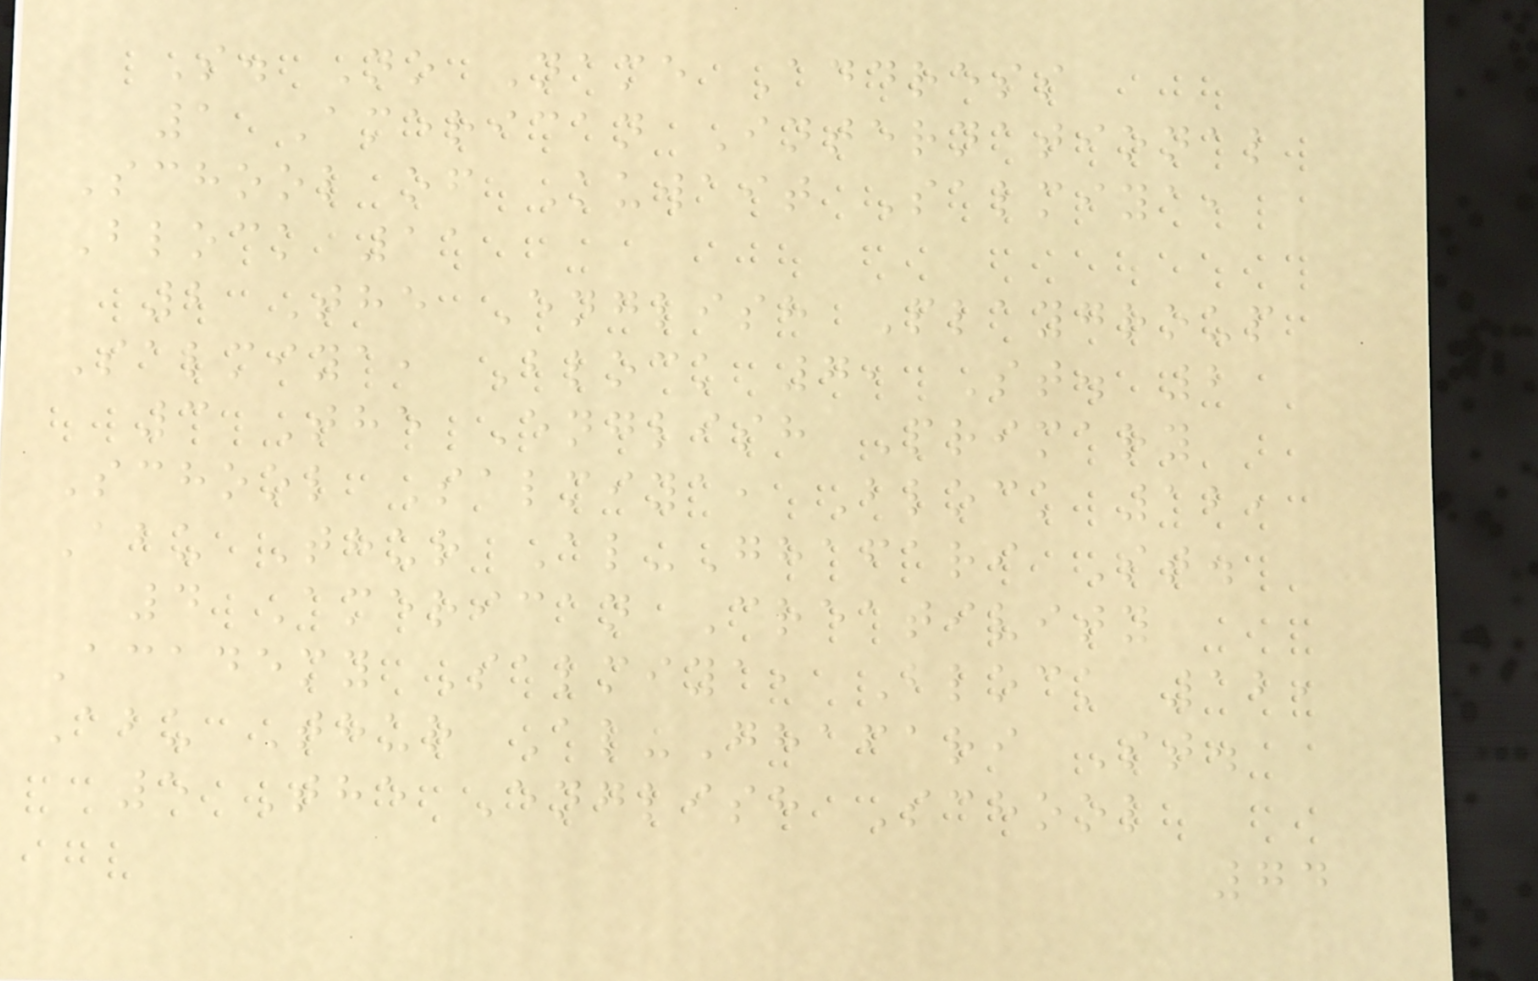S. No Name Address
1 American International
School of Kuwait Salmiya,
Block 11
2 The English Playgroup
Salmiya, Block 7, St. 2
3 The English Primary
School Salmiya, Block 12,
Abu Thur Al-Ghafari St.
4 American Creativity
Academy Salmiya, Block 12,
Abu Thur Al-Ghafari St.
5 The English School
74
